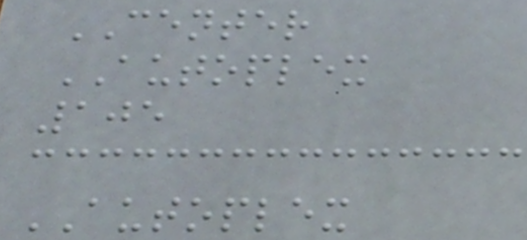CENTER
AUTOPLEX
105
AUTOPLEX
